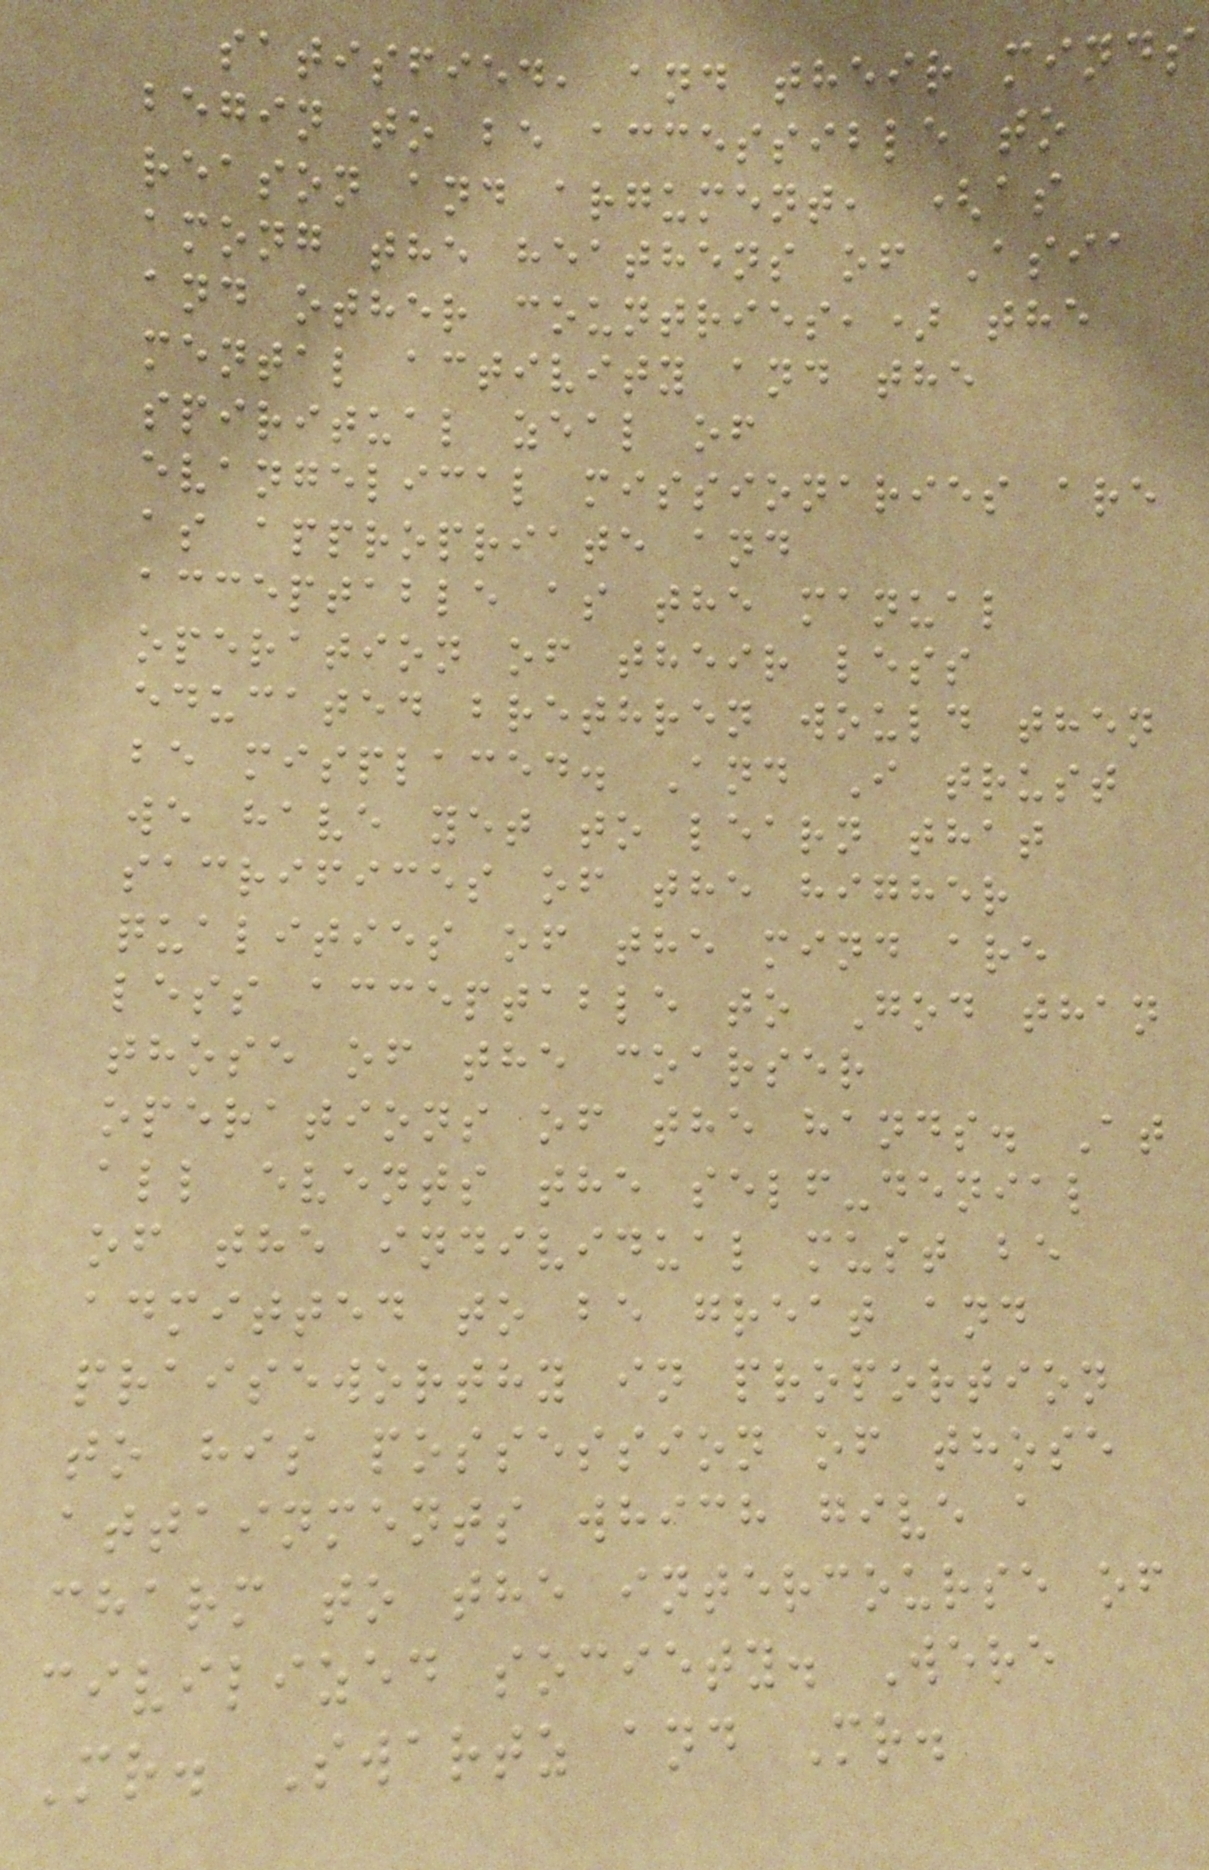satisfied, and their minds
begin to be accessible to
reason and argument, (as
among the heathens of Asia
and other countries,) the
mental activity and the
spiritual zeal of
evangelical missionaries are
as appropriate and
acceptable as the manual
operation of their less
educated brethren would then
be misplaced. And I trust
we have yet to learn that
sacrifices of the higher
qualities of the mind are
less acceptable to God than
those of the coarser
operations of the hands. At
all events the self-denial
of the individual must be
admitted to be great and
praiseworthy in proportion
to his possession of those
attainments which give a
charm to the intercourse of
civilized society. Were
Mr. Swartz and Mr.
